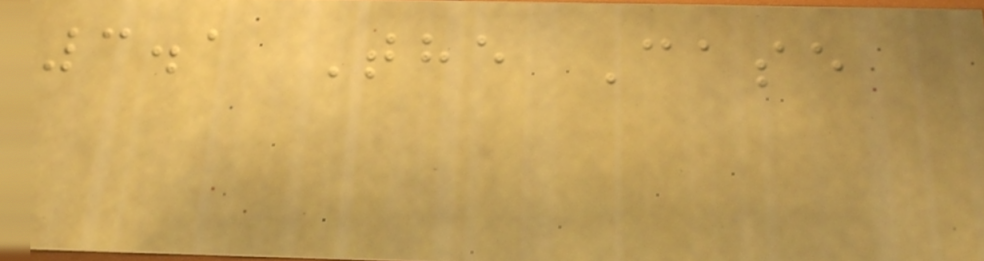3.1 The Case
